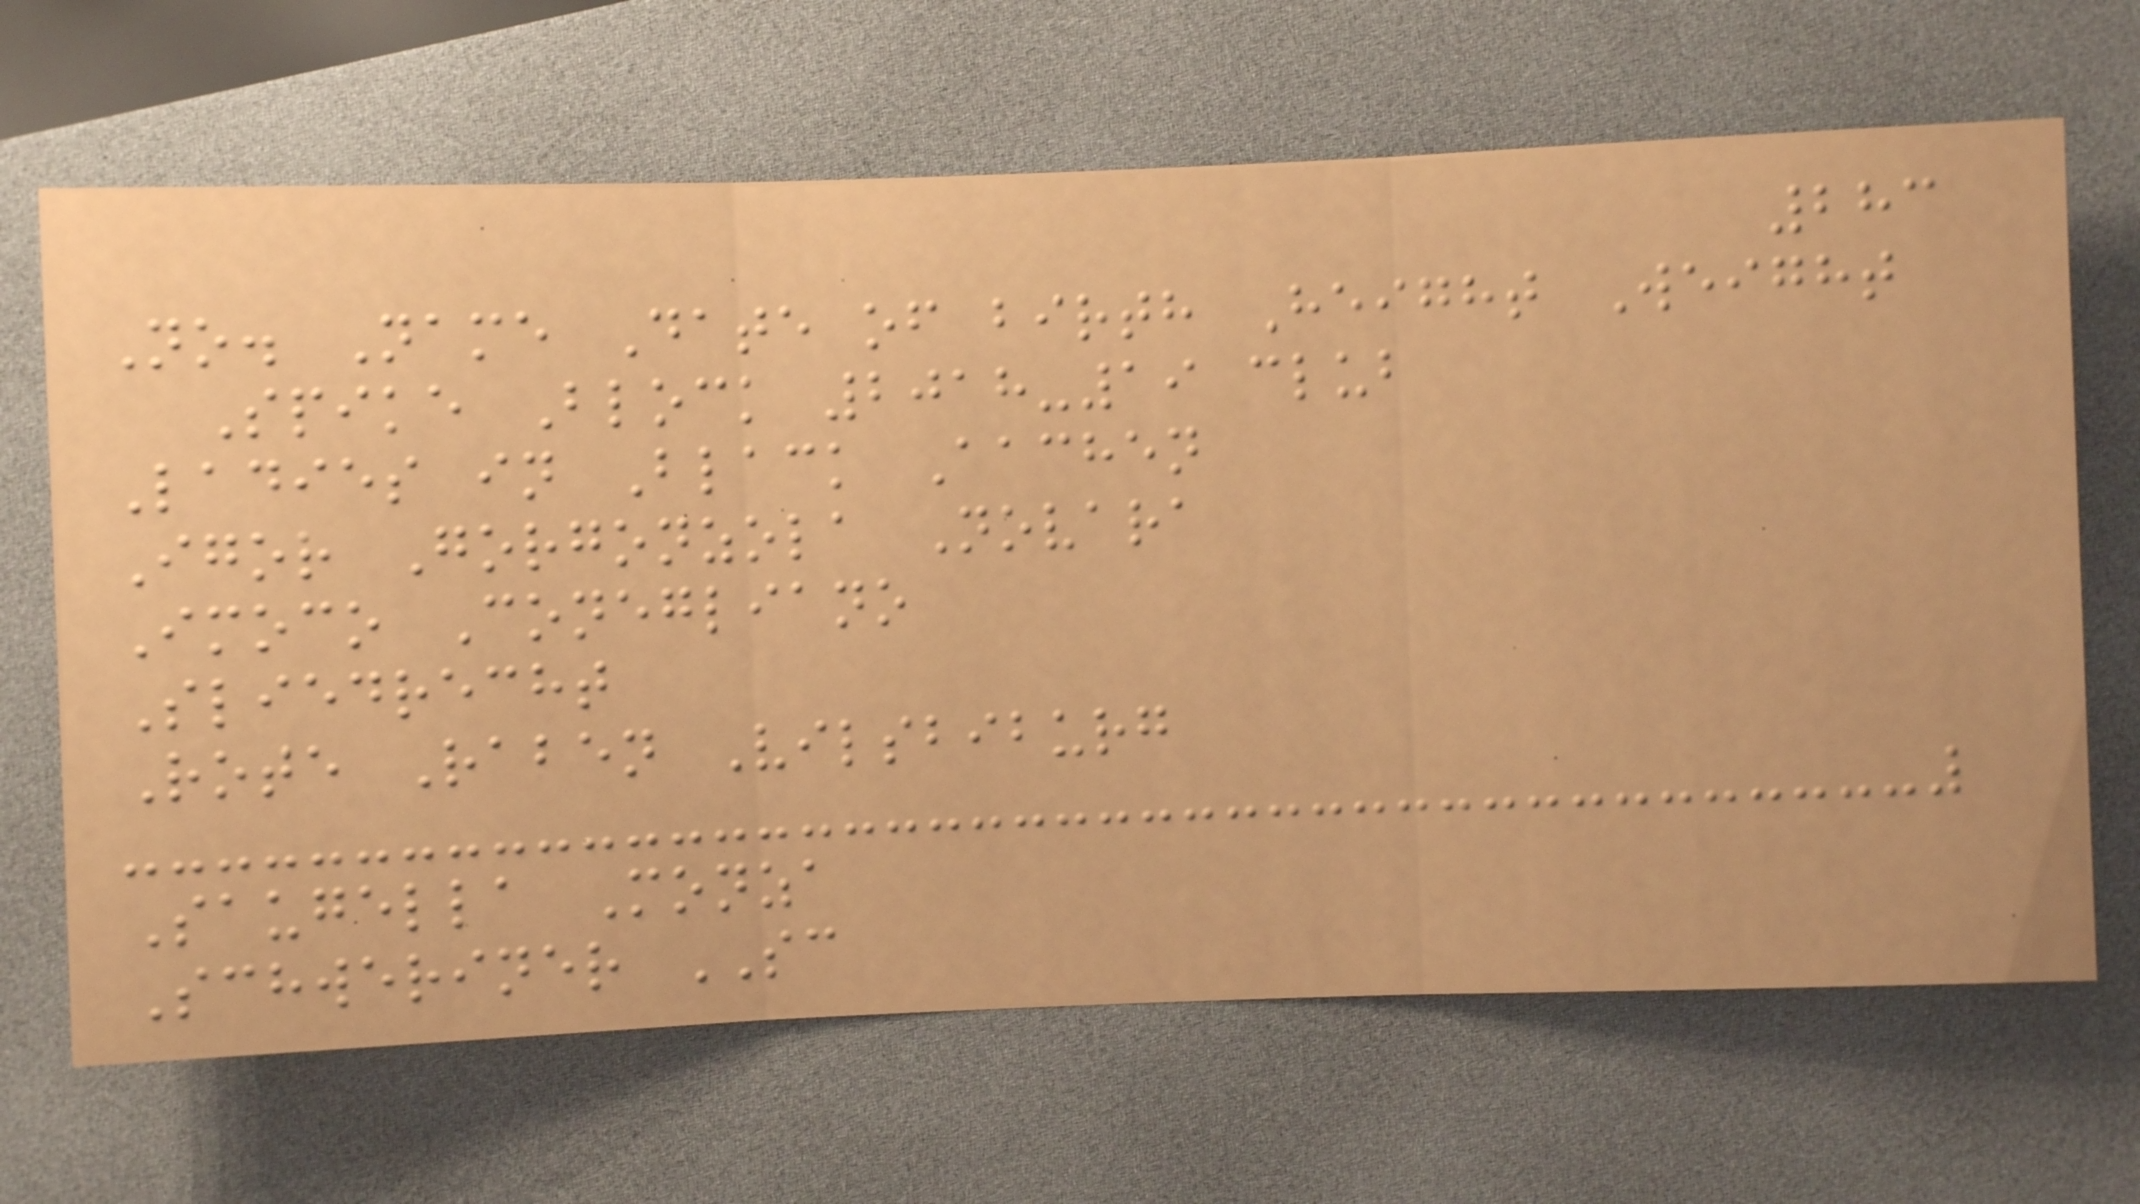283
No. Name Date of birth Height Weight
Spike Block 2018-19 club
Ladies in Black Aachen
Igor Gorgonzola Novara
Imoco Conegliano
Sliedrecht
Rote Raben Vilsbiburg
Saugella Monza
Schweriner SC
